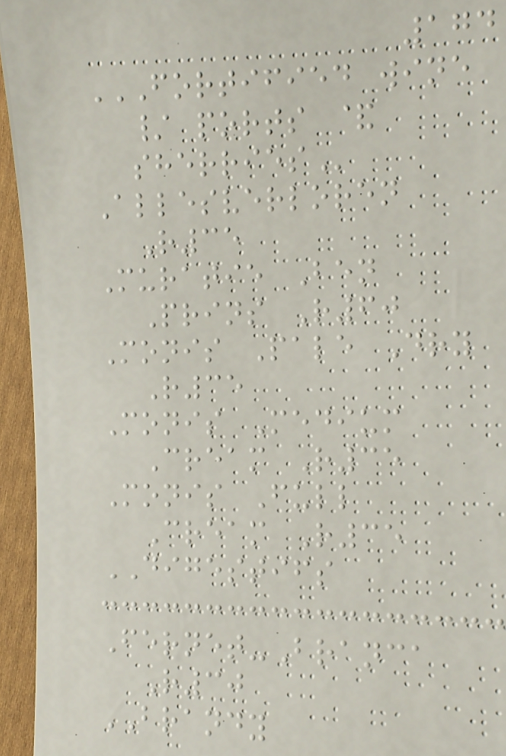174
FORTIFIED WINE
/ PORTS &
SHERRIES
Allesverloren
R35
Muratie Ben
Prins R60
Monis Pale Dry
R35
Monis Medium
Cream R35
Monis Full
Cream R35
DIGESTIFS
Fernet-Branca
R30
BRANDY
